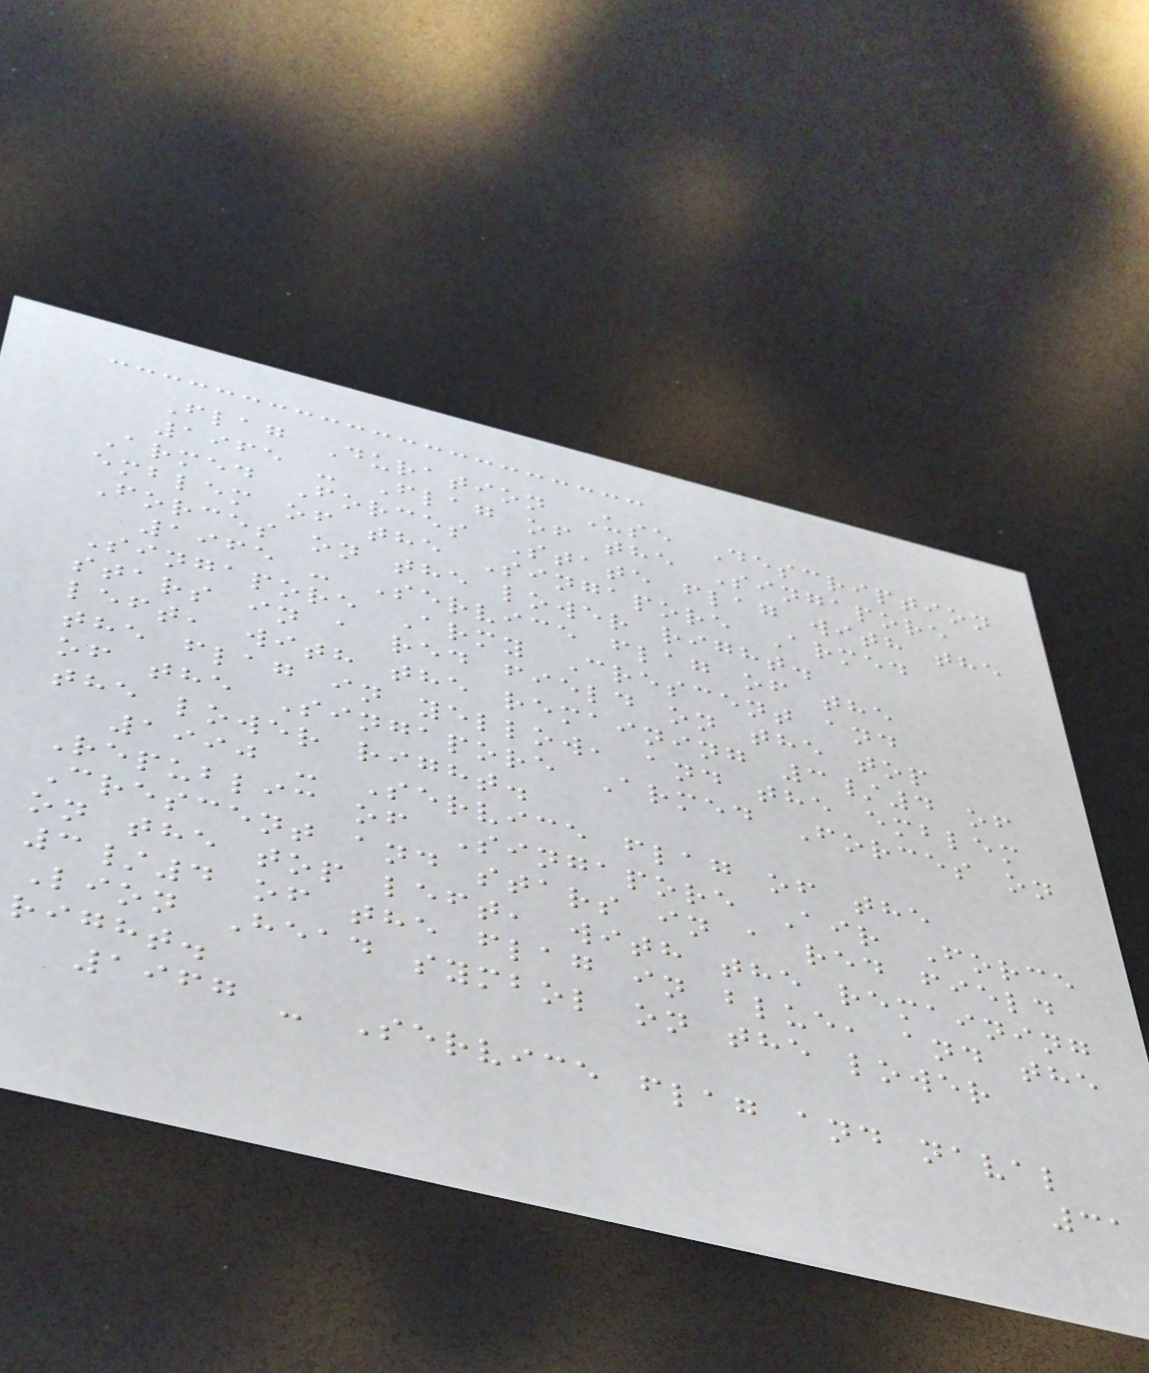Flag Duration Use Description
1965 - Flag of the Singapore
Armed Forces State flag with the
emblem of the Singapore Armed
Forces on the lower right.
1965 - Service flag of the
Singapore Army Crescent and
stars in a red field on the top
left, with the remaining 3/4 of
the flag in yellow, and the emblem
of the Singapore Armed Forces on
the lower right.
1990 - Service flag of the
Republic of Singapore Air Force
Crescent and stars in a red field
on the top left, with the remaining
3/4 of the flag in blue, and the
Lion Head symbol on the lower
right.
1967 - Service flag and naval
31
